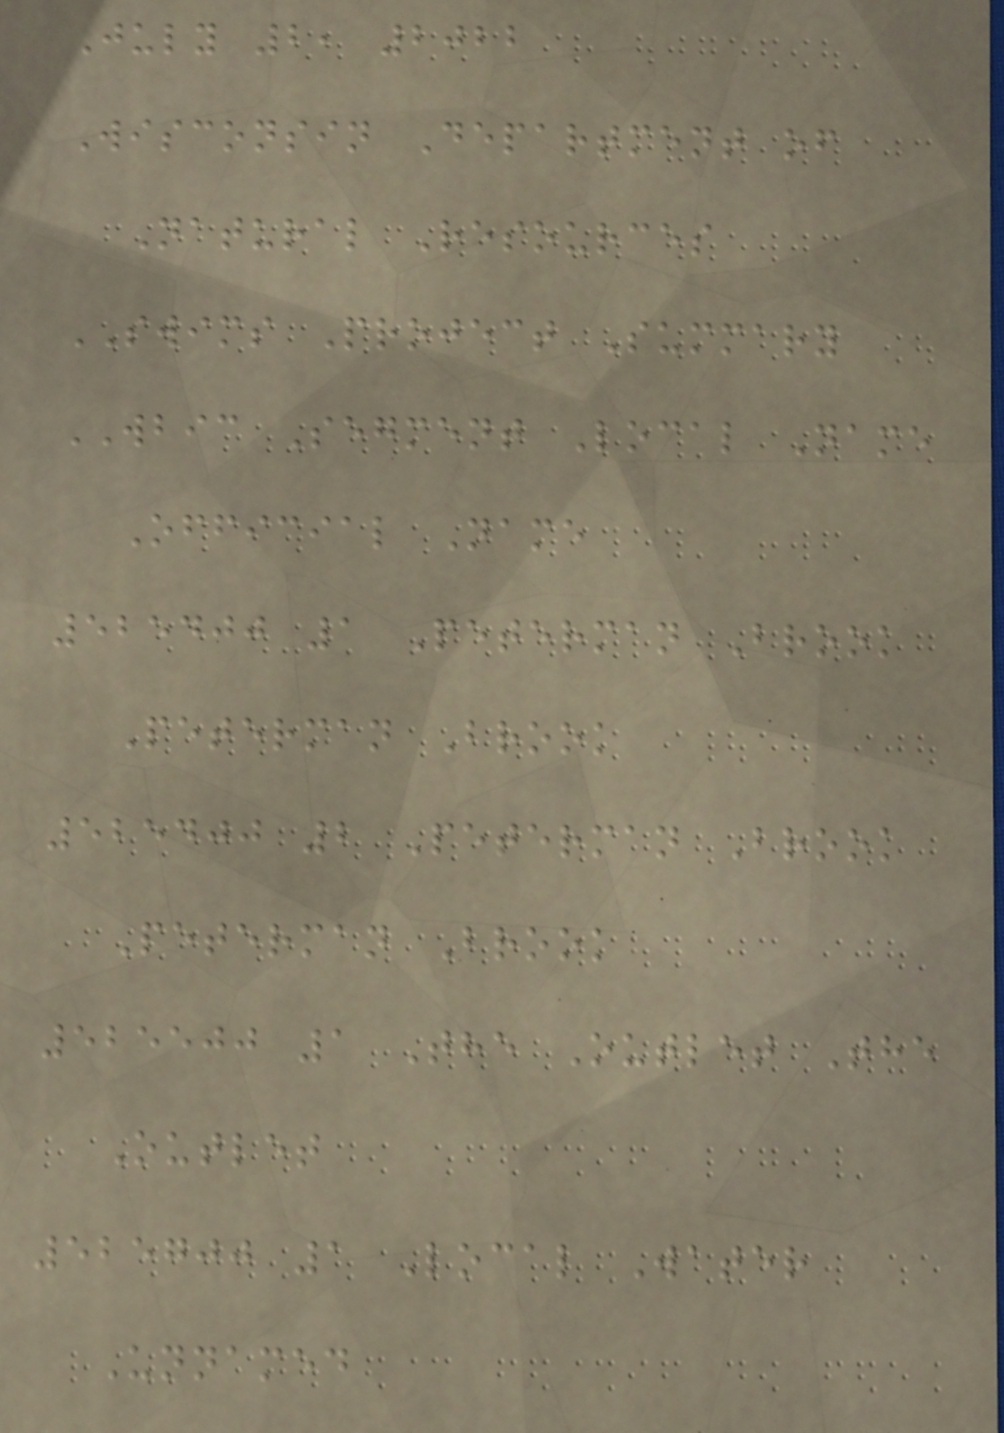July 2, 2022
Wisconsin Department of
Natural Resources
SWIMS Project Summary
WBIC Segment Local Name
Official Name
525400 1 Peterman Brook
Peterman Brook
525400 2 Peterman Brook
Peterman Brook
525500 1 The Outlet The
Outlet
525700 1 Local Water
Unnamed
